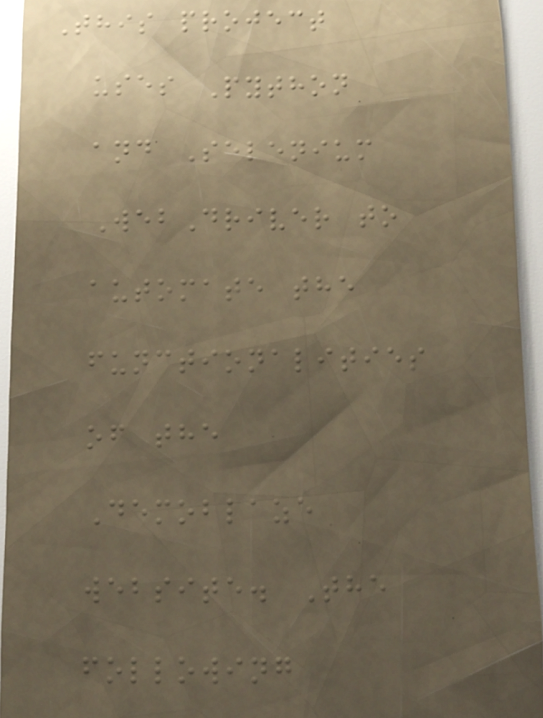This project
uses Python
and Selenium
WebDriver to
automate the
functionalities
of the
Demoblaze
website. The
following
